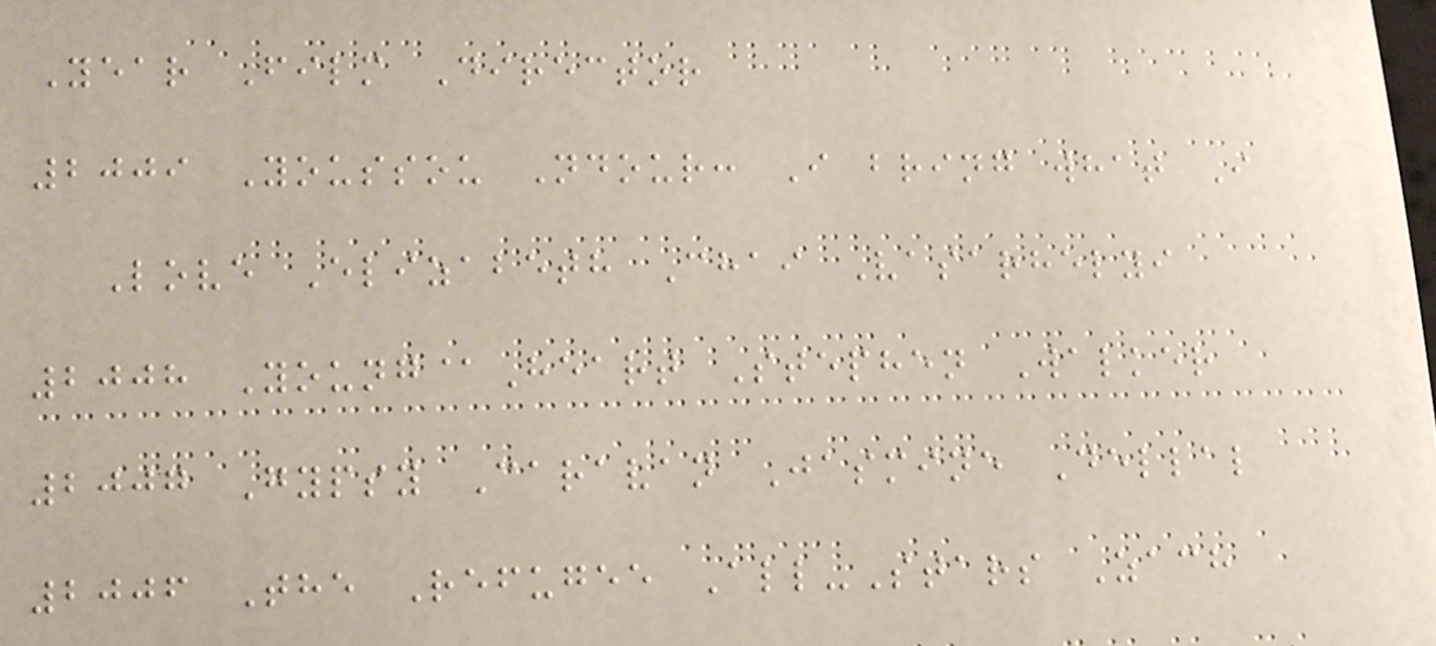Year Film Director
2009 Youssou Ndour: I bring what I
Love Elizabeth Chai Vasarhelyi
2008 Young@Heart Stephen Walker
2007 Gypsy Caravan Jasmine Dellal
2006 The Refugee All-Stars Zach
